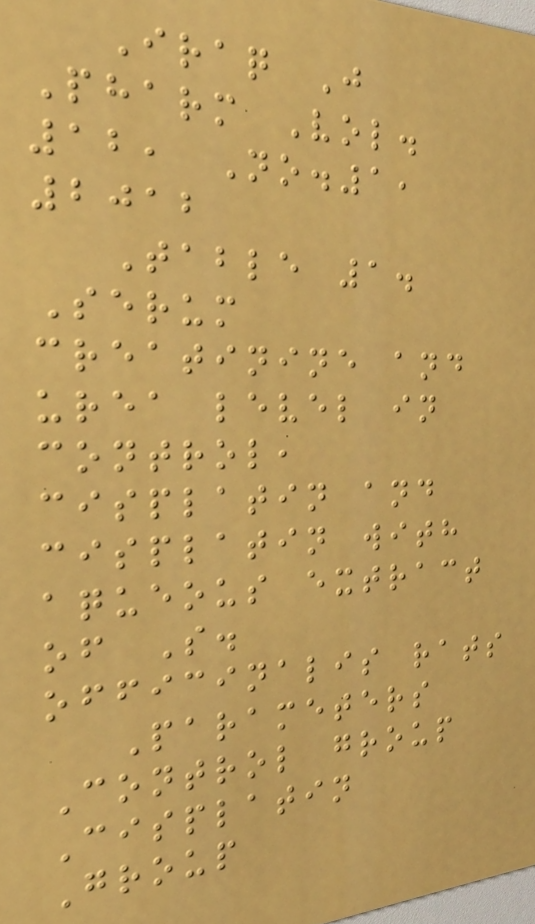Iraq J
Pharm Vol.
12, No.1,
2012
Table 1.
Serum
creatinine and
urea level in
control,
cisplatin and
cisplatin with
aqueous extract
of S.
officinalis rats
Parameters
Control group
Cisplatin
Group
